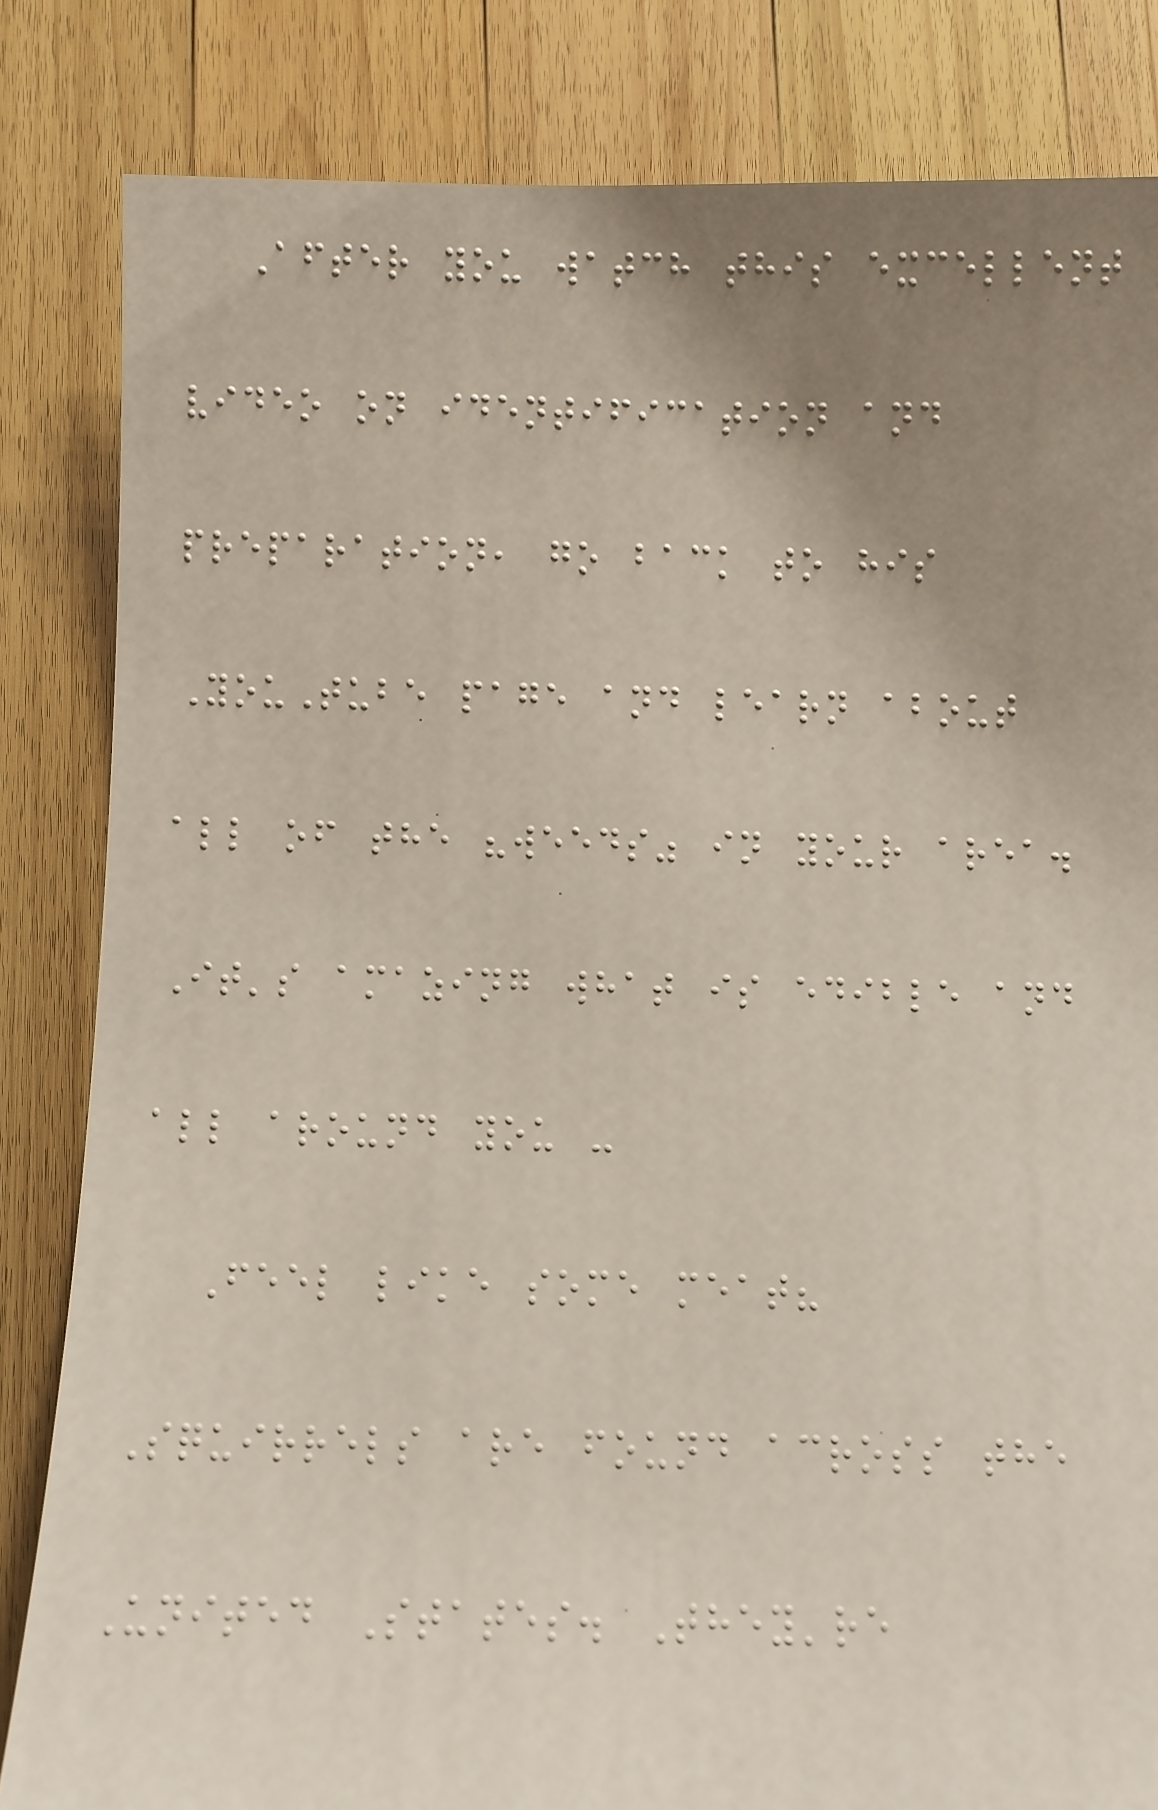After you watch this excellent
video on identification and
preparation, go back to his
YouTube page and learn about
all of the "weeds" in your area.
It's amazing what is edible and
all around you -
Feel like some meat?
Squirrels are found across the
United States. They're
